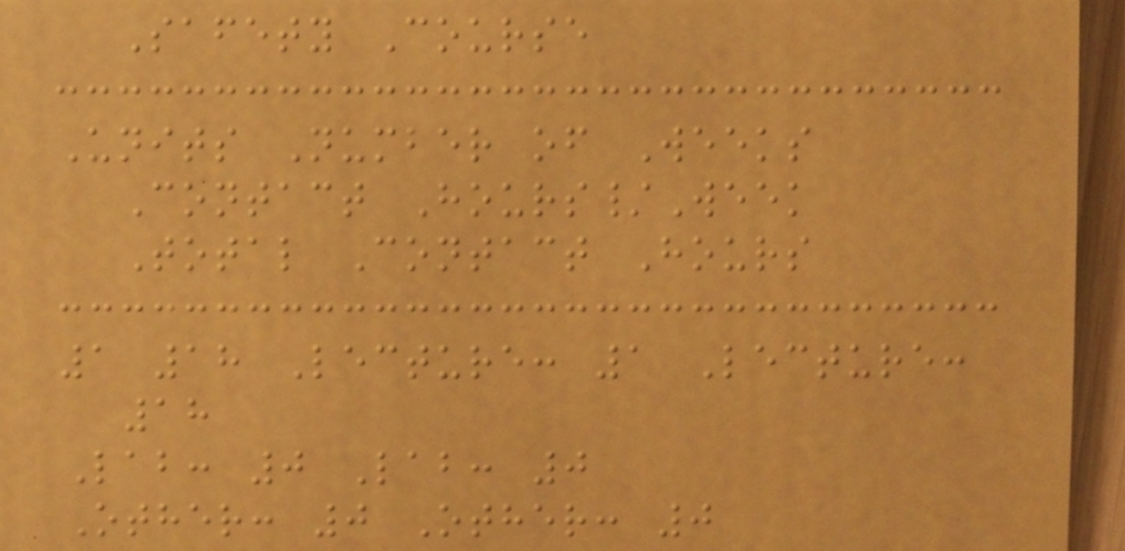Safety Course
Units Number of Weeks
Contact Hours/Week
Total Contact Hours
1 18 Lecture: 1 Lecture:
18
Lab: 0 Lab: 0
Other: 0 Other: 0
